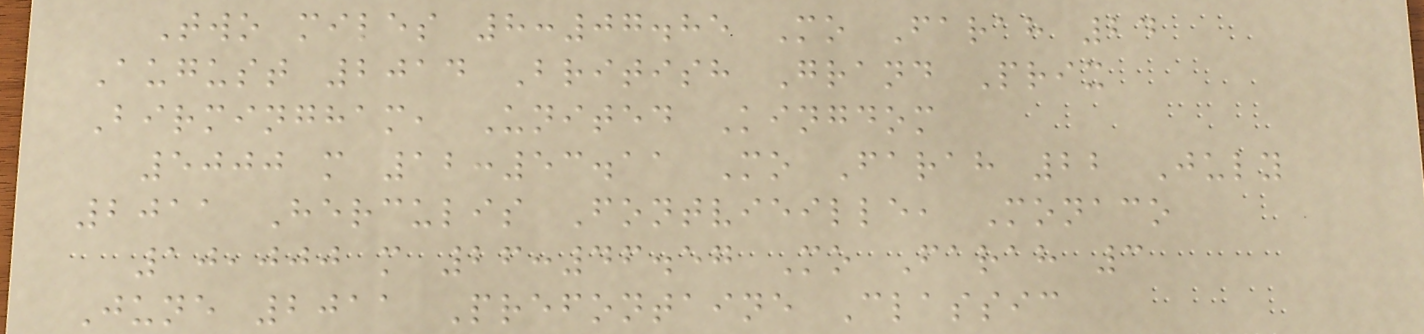Two miles 8:07.85 Mo Farah 24
August 2014 British Grand Prix
Birmingham, United Kingdom
5000 m 12:53.11 Mo Farah 22 July
2011 Herculis Fontvieille, Monaco
10,000 m 26:46.57 Mo Farah 3
June 2011 Prefontaine Classic
